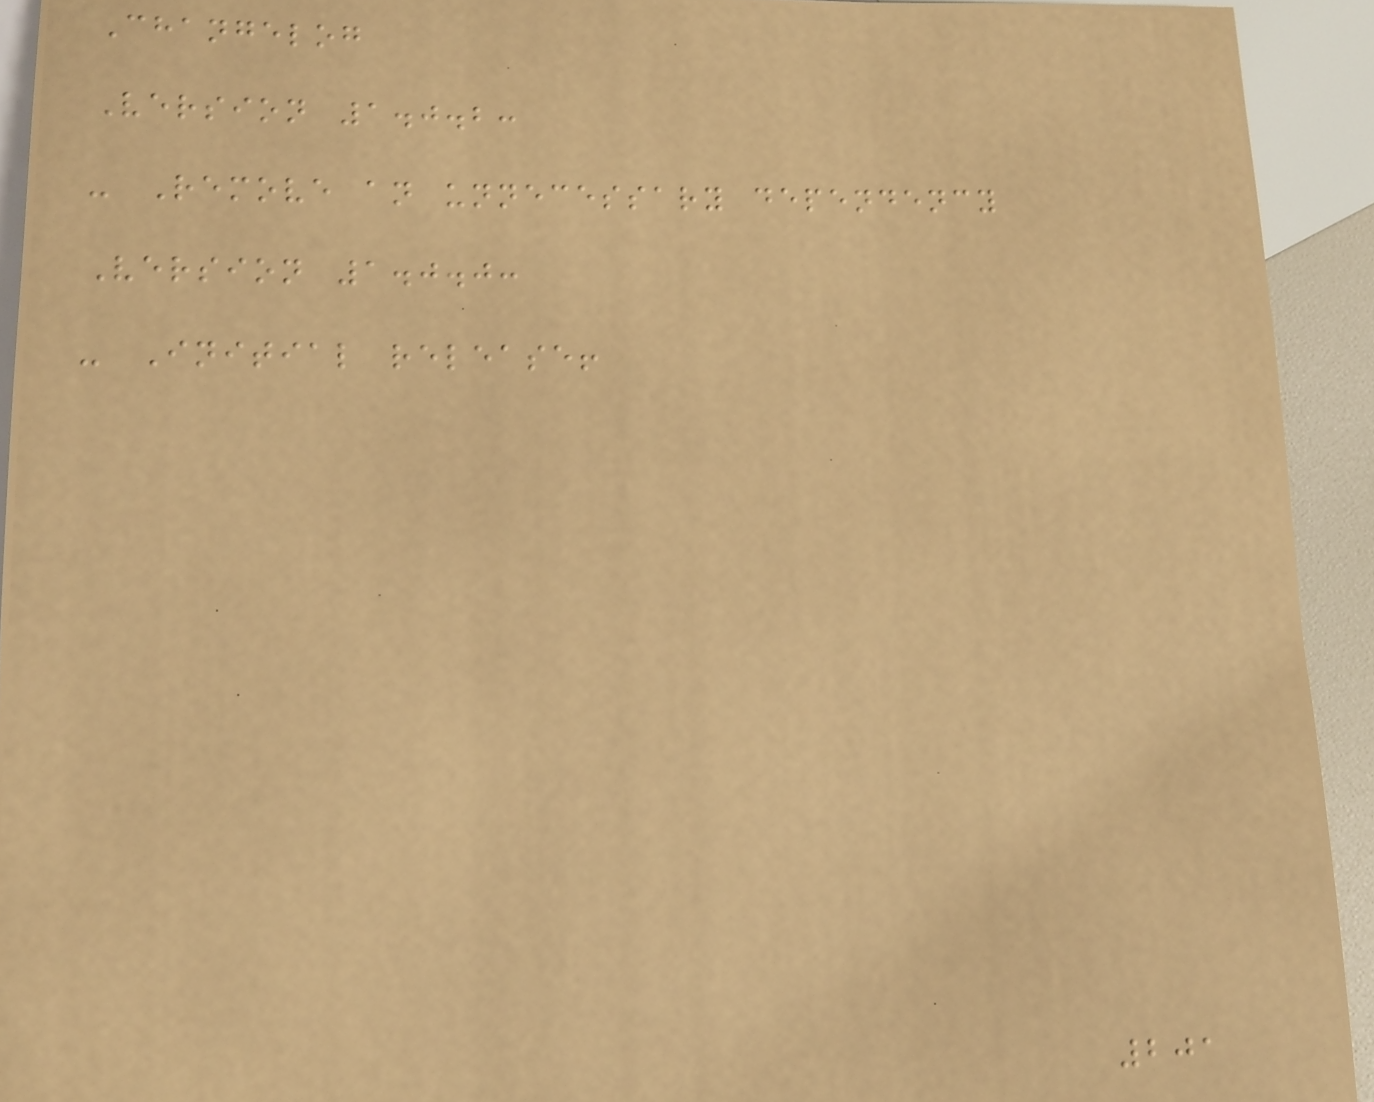Changelog
Version 1.0.2:
- Remove an unnecessary dependency
Version 1.0.0:
- Initial release!
201
